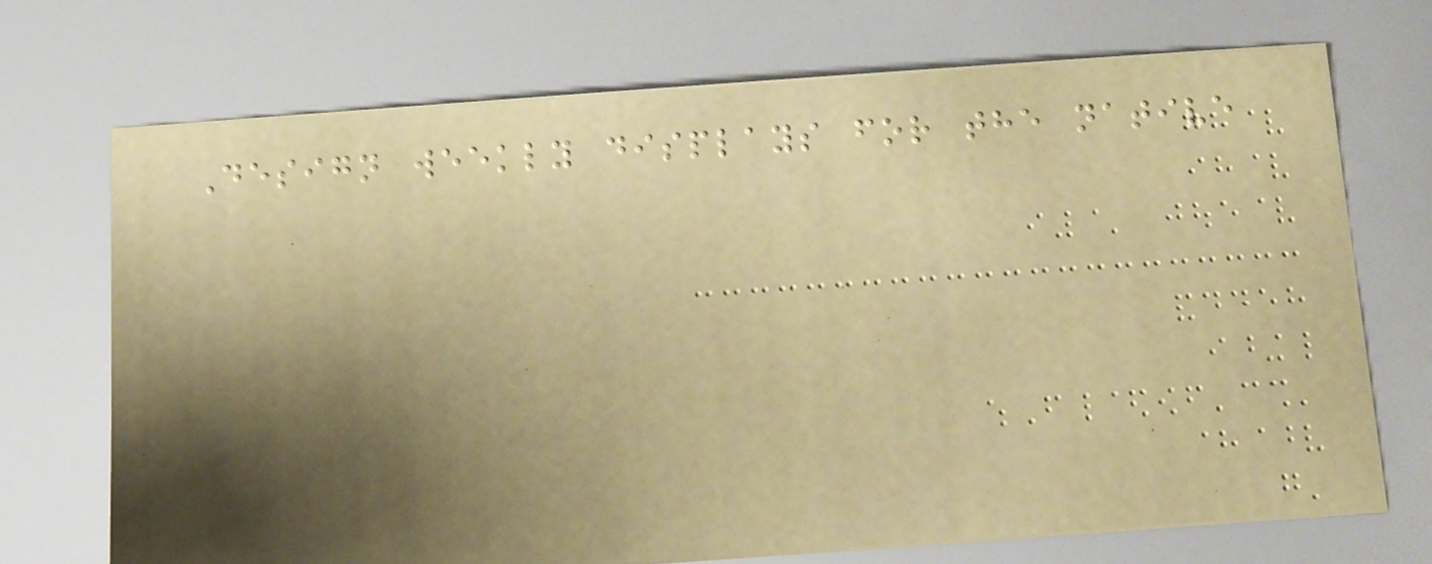Design weekly displays for the native
